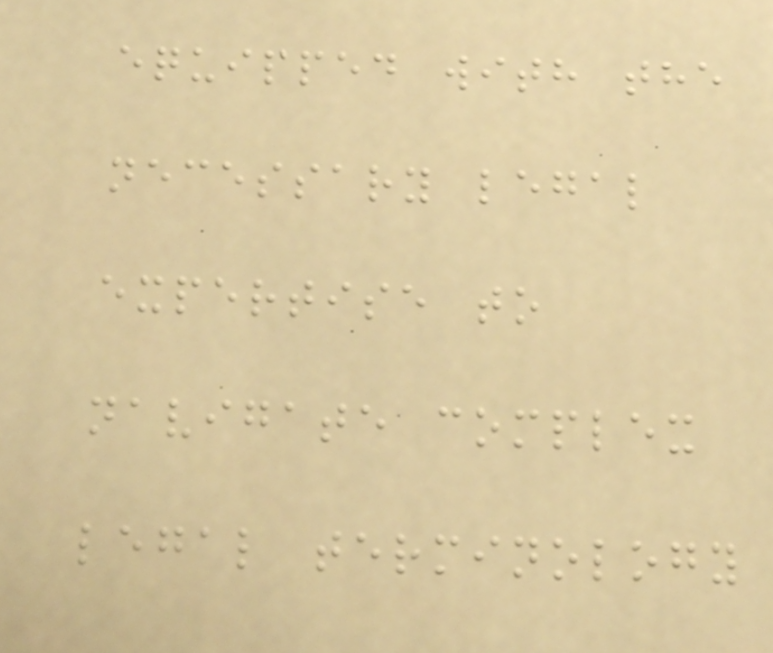equipped with the
necessary legal
expertise to
navigate complex
legal terminology
